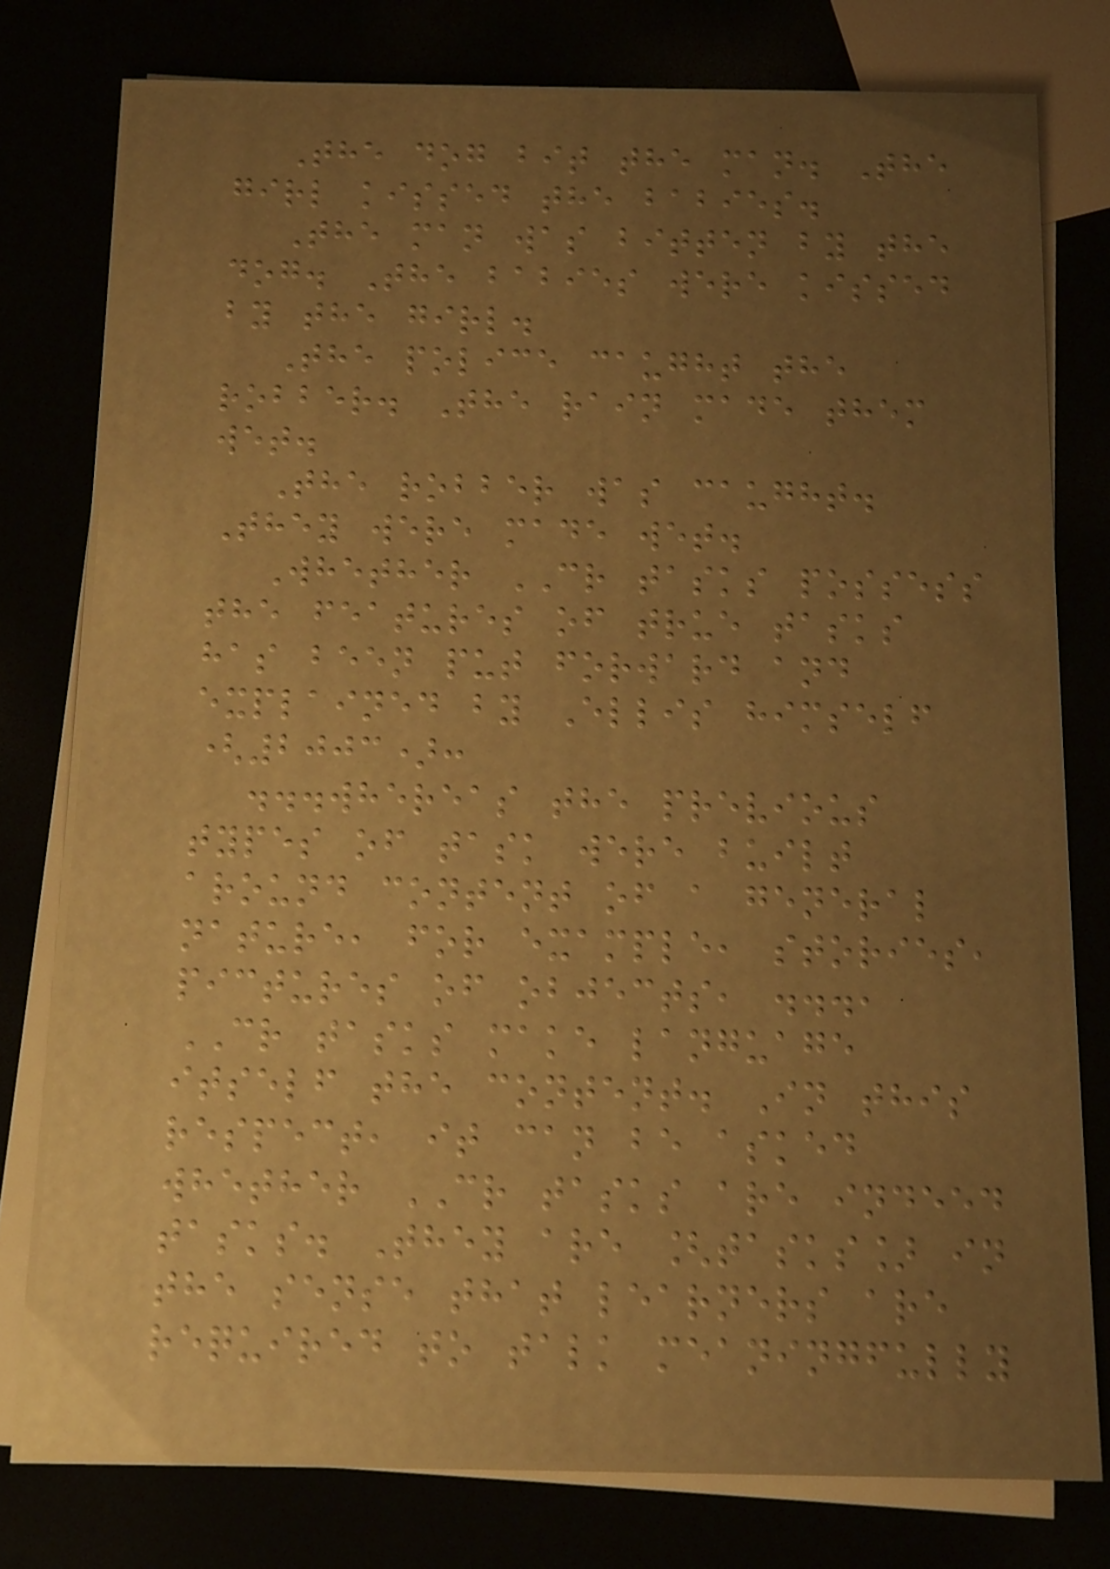The dog bit the man. The
girl kissed the babies.
The man was bitten by the
dog. The babies were kissed
by the girl.
The police caught the
robber. The rain made them
wet.
The robber was caught.
They were made wet.
Whether CR tasks possess
the features of true tasks
has been put forward and
explained by Ellis himself
(2003):
...whereas the previous
types of task were built
around content of a general
nature, for example, stories,
pictures of objects, ...,
CR tasks make language
itself the content. In this
respect, it can be asked
whether CR tasks are indeed
tasks. They are [tasks] in
the sense that learners are
required to talk meaningfully
